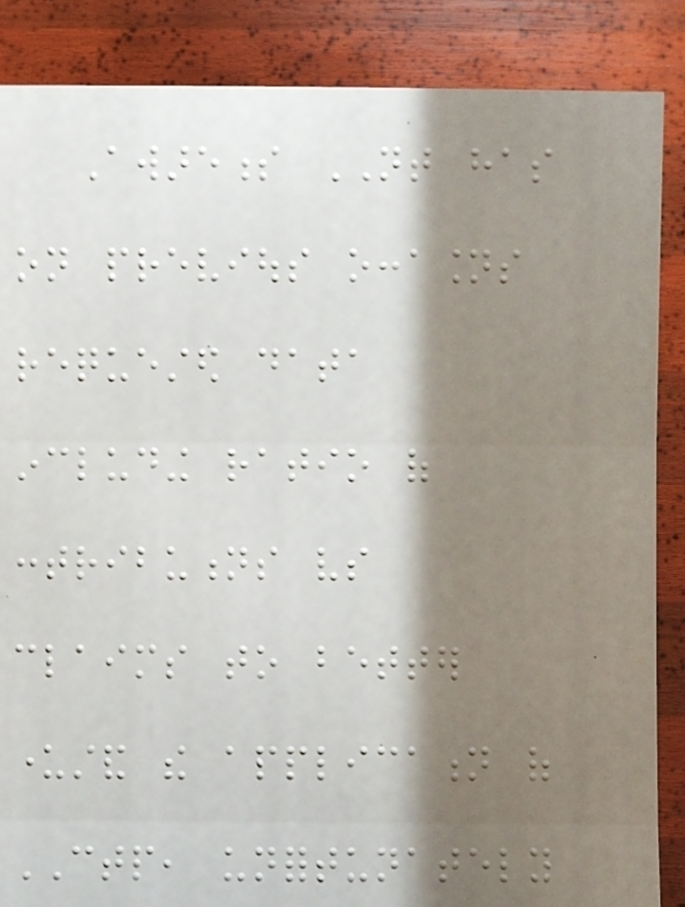Awareness NT has
on previous occasions
requested data
including ratio of
contributions vs
claims to better
understand the application of
CTP, unfortunately
